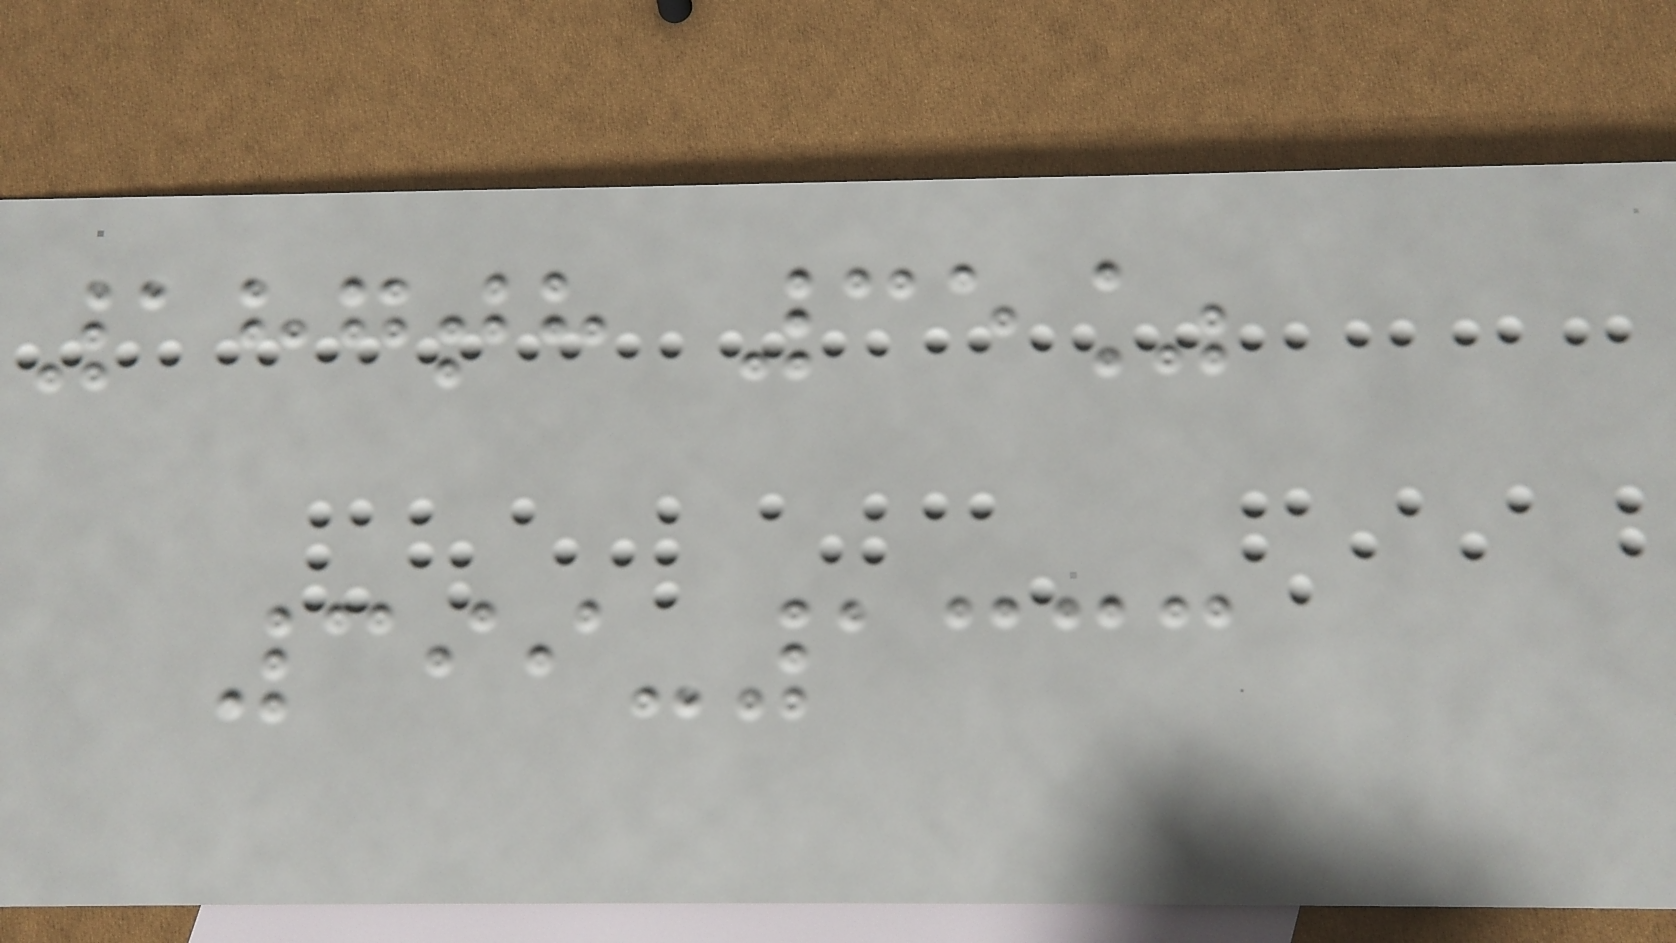187th 35%
399-1333
